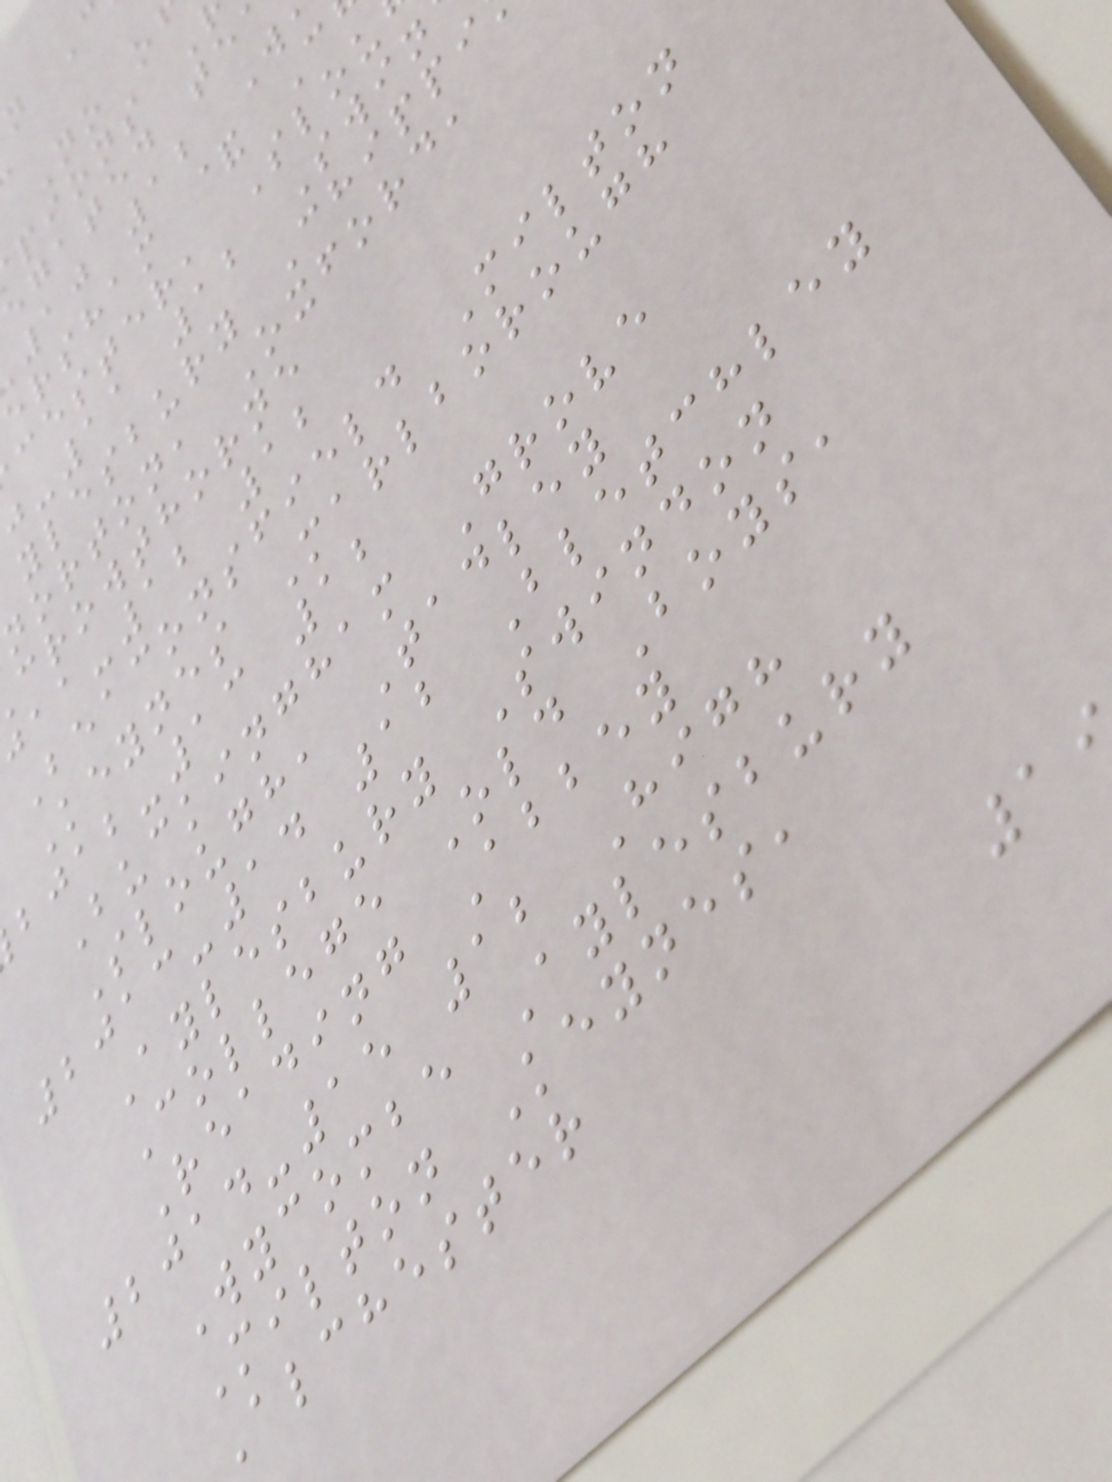No o
egated te
10 12 W
ersham & C
cester, Slou
-11 12 Swin
ylesbury Chippi
norton, Oxford,
crowthorne
-12 12
Beaconsfield Milton
Keynes Marlborough
-13 12
Buckingham Grove
Slough, Tadley
2013-14 12 Bletchley
Aylesbury Swindon
College Old Boys,
Reading Abbey
2014-15 12 High
Wycombe Aylesbury
Milton Keynes,
Alchester
